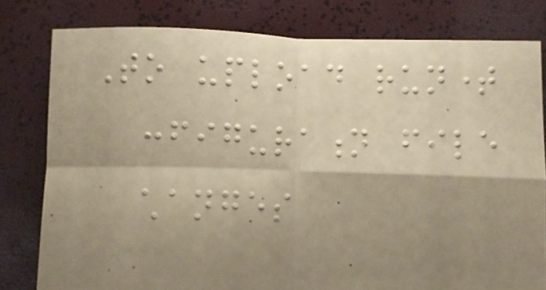To upload runtime
configuration file
changes
